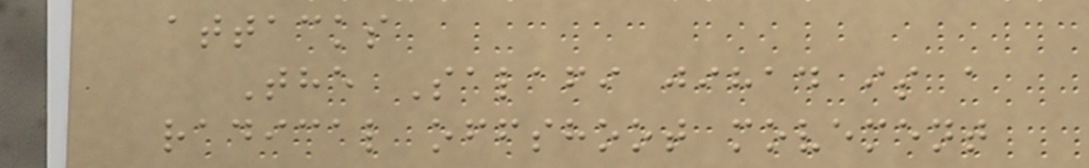attacks
The Salafi jihad is a
radical offshoot movement
